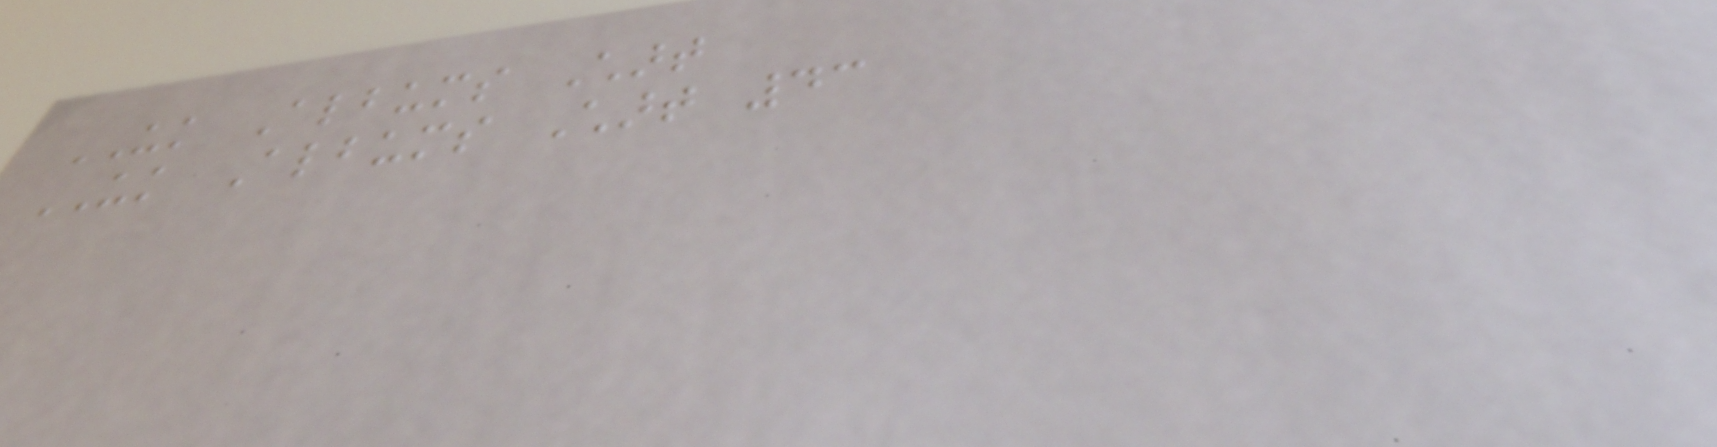UK Albums Chart
UK Albums Chart 43
